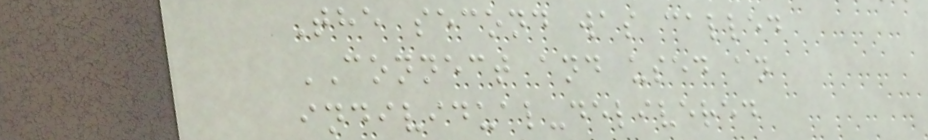The second was called
CONNECT and used an
individual-delivered
